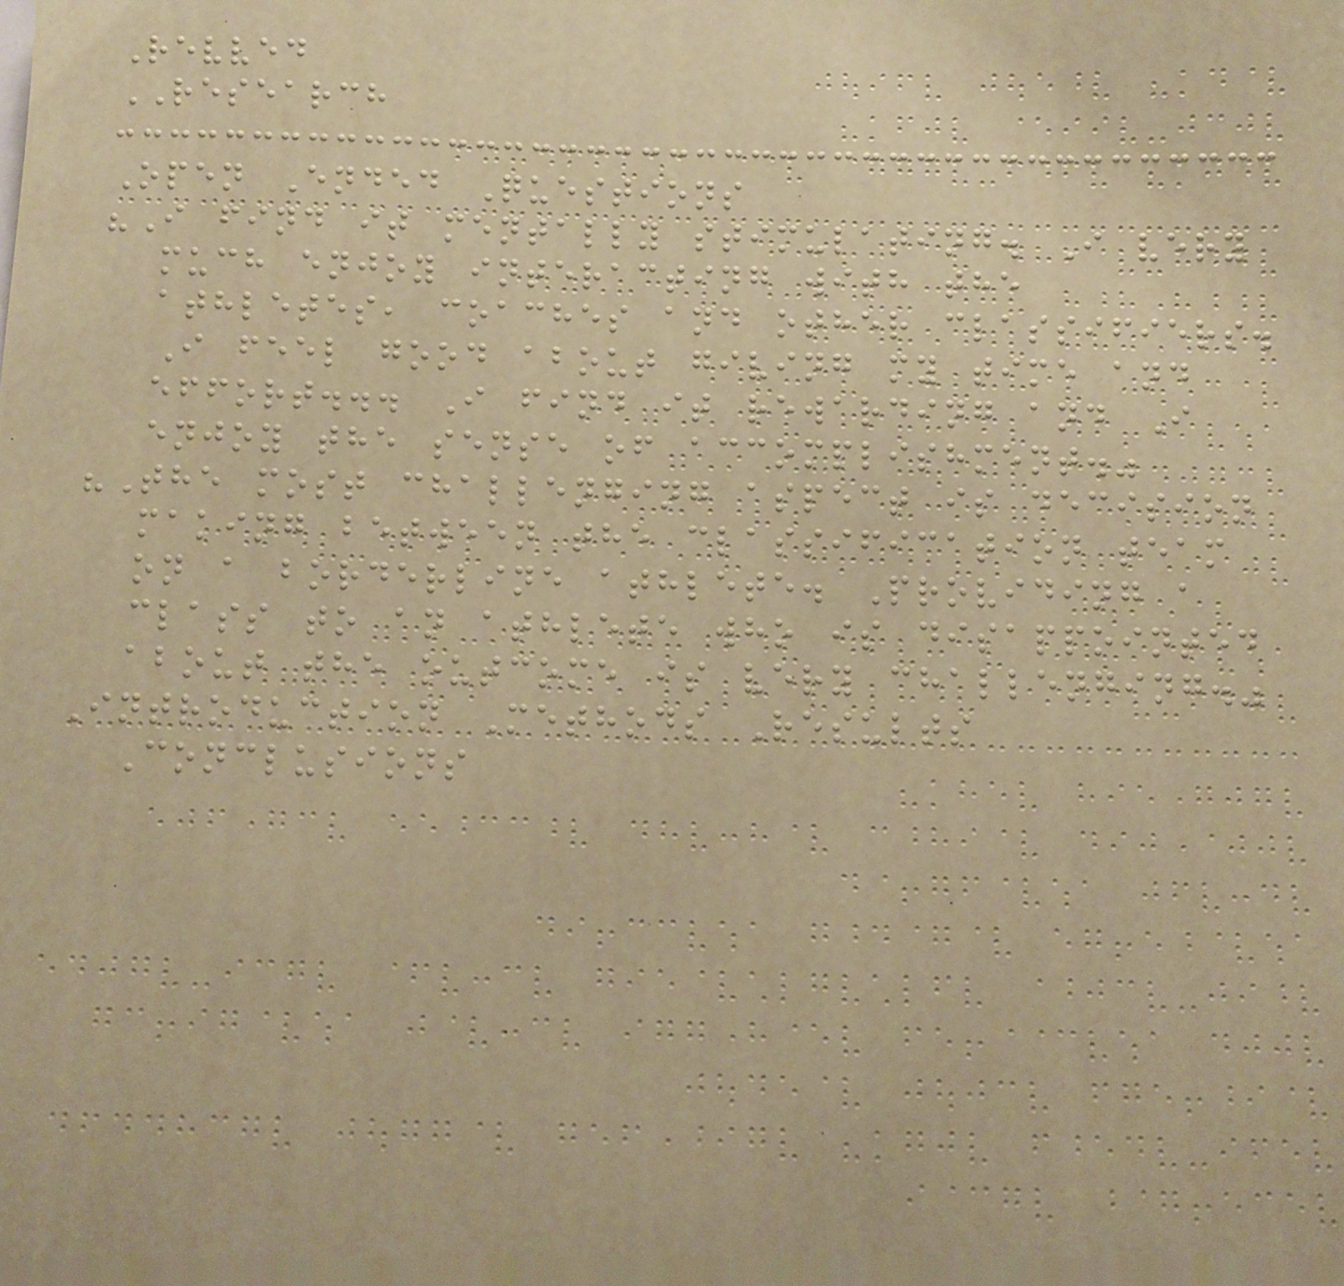Revved
RESEARCH
Open Ended Questions
"I find it mentally stimulating. I very
much enjoy interacting with the
athletes, coaches and other classifiers.
I feel good about giving my time and
effort... I find it rewarding and I
enjoy the sense of accomplishment."
"The most challenging aspect is decision
making between the classification team
on a borderline athlete. Providing a
class to an athlete who is disappointed
about the outcome is very challenging."
Introduction Methods Results
Conclusions
